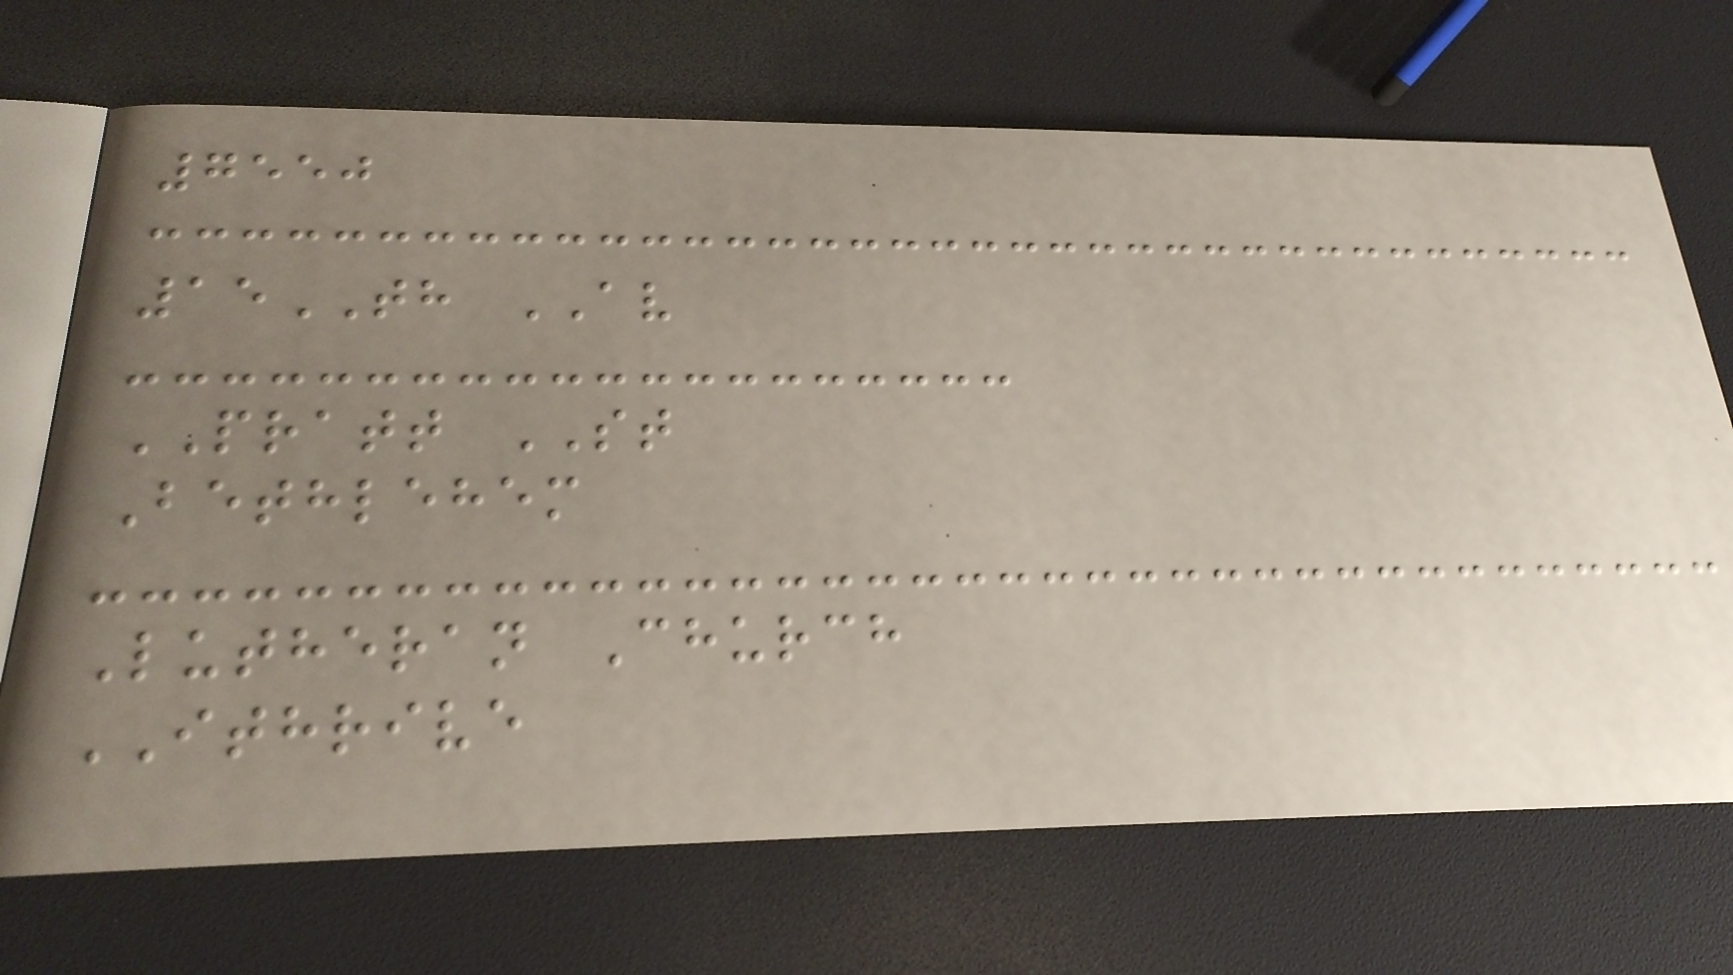7550
15TH AV
PRATT ST
Bethlehem
Lutheran Church
ITHRIVE
